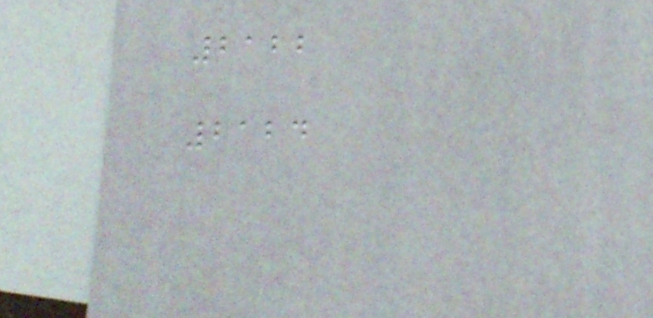2122
2124
